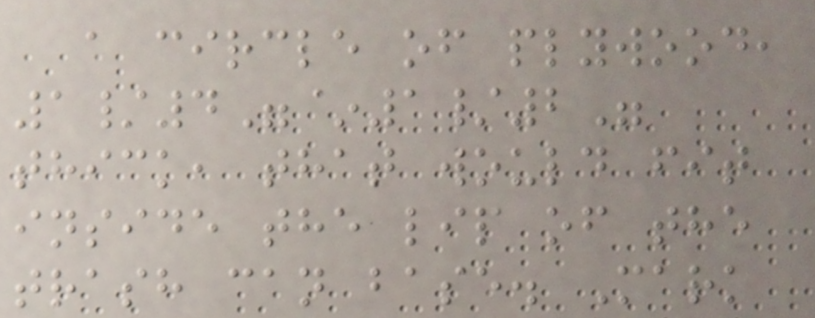a circle of plywood,
1/4"~1/2"
thick, that would fit
inside the lip of the
trash can base. Mark
